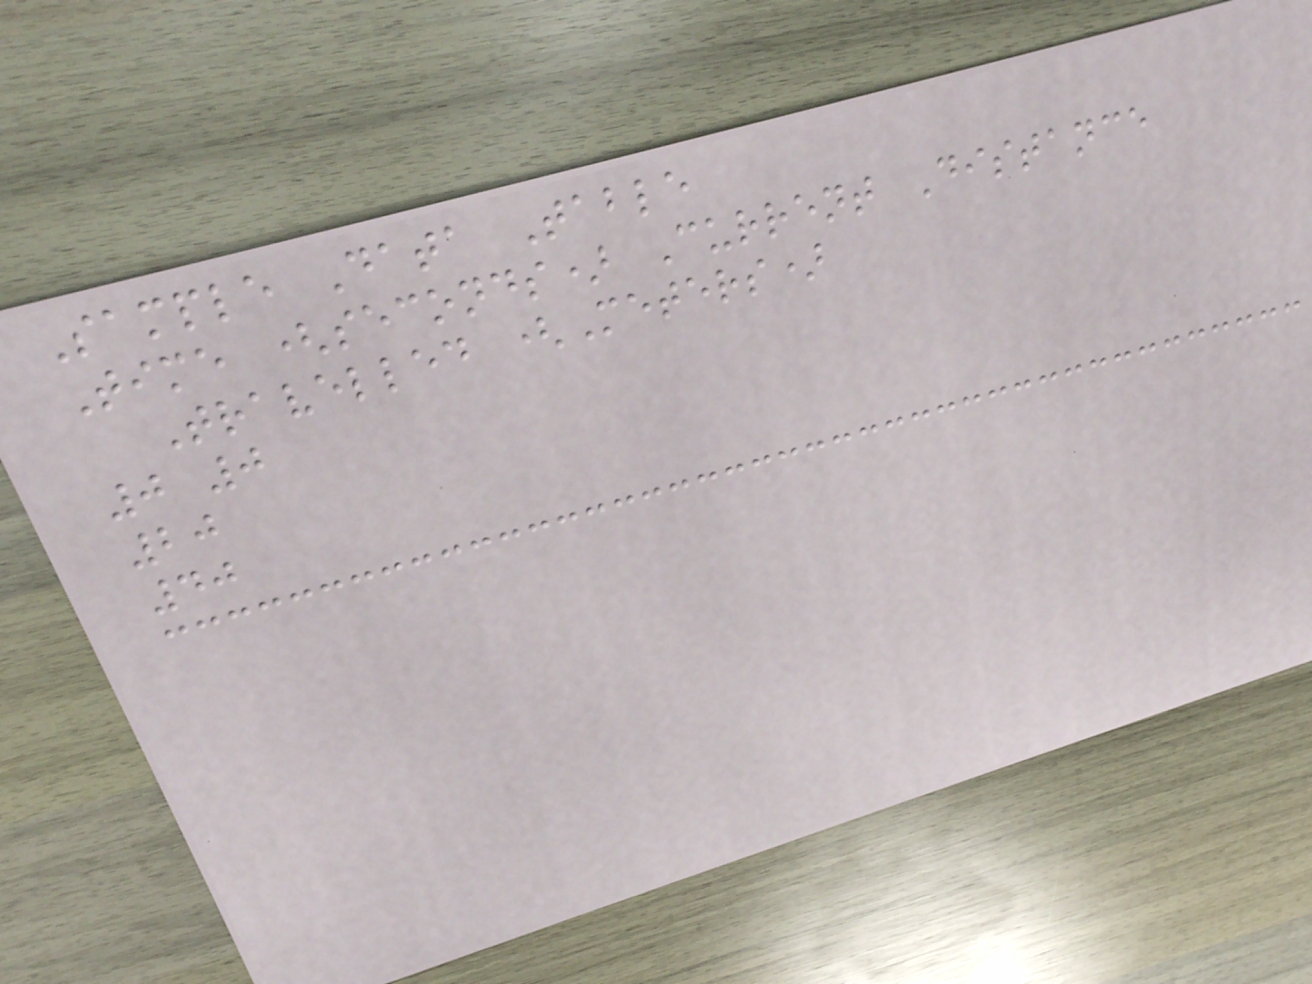Sample Data Table
Time (seconds) Current Distance
Travelled (Meters)
0 0
20
40
